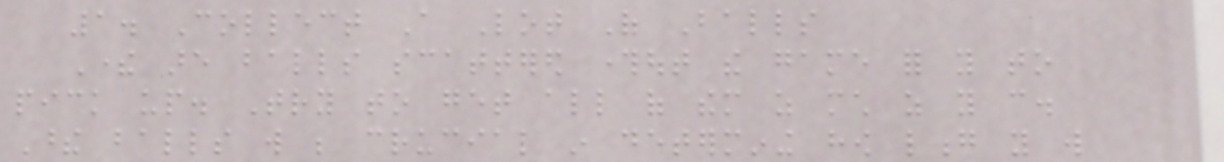1. Collect A Lot Of Balls
There are balls scattered throughout the game for you to
pick up. Try to get all of them as much as you can.
These balls will be crucial in determining how long you will
